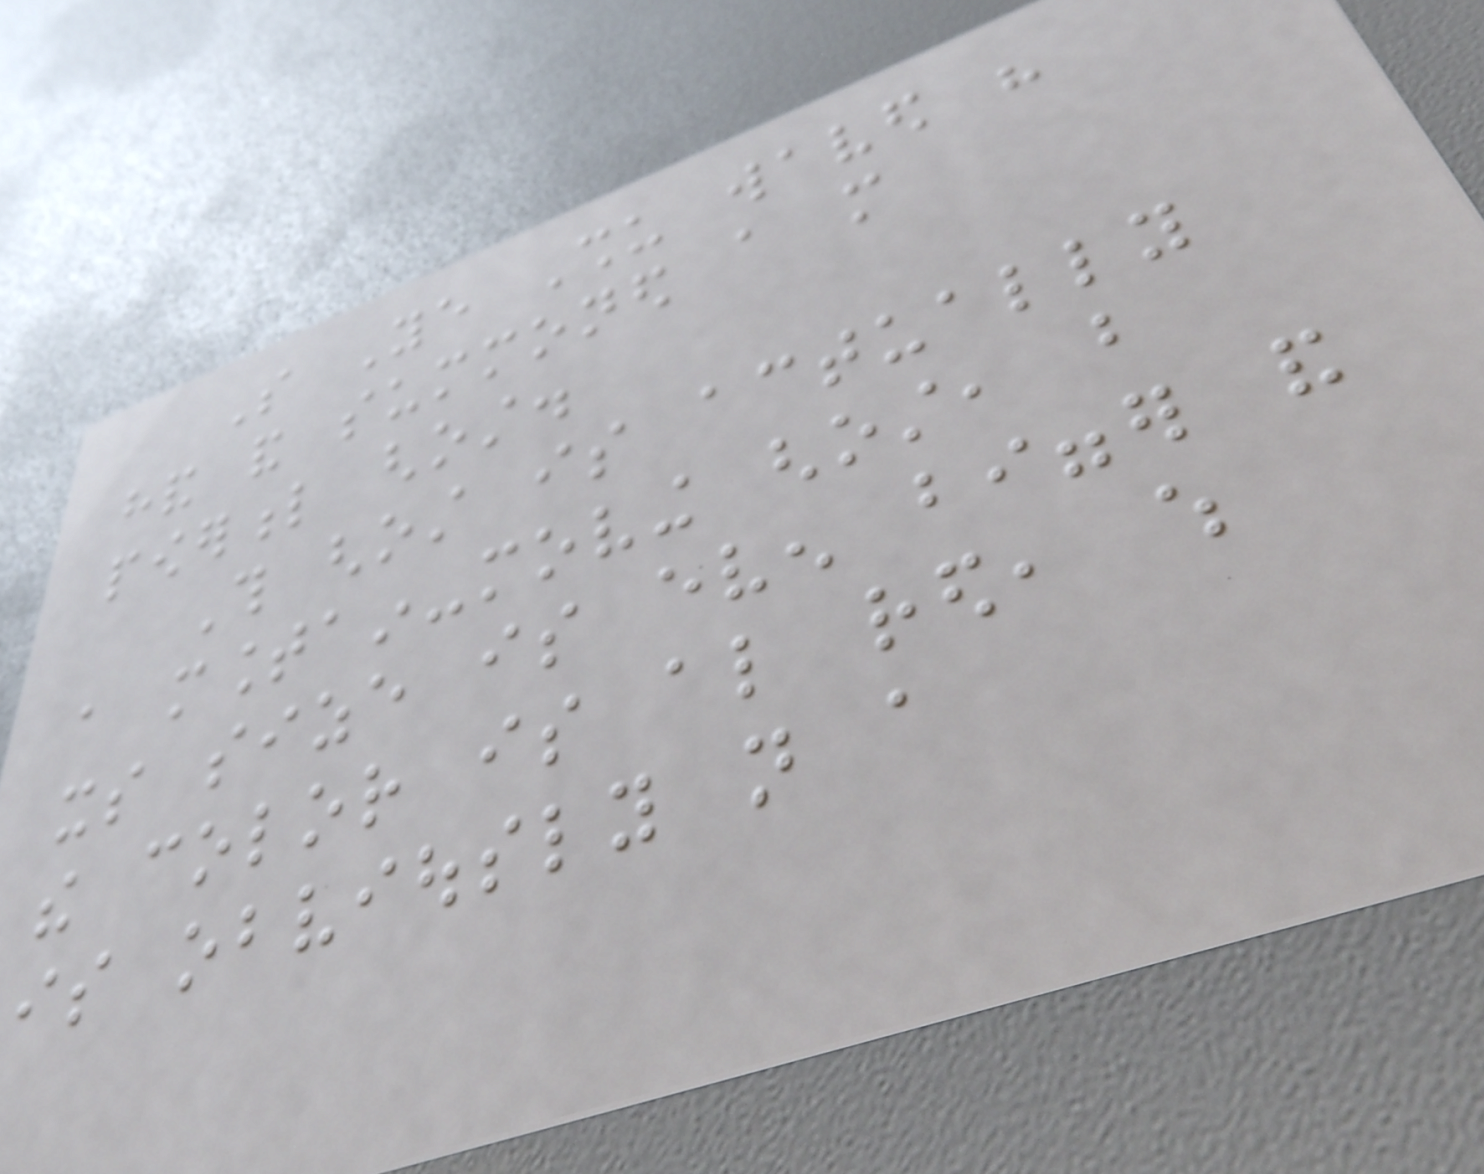So Ye Shu waved his
hand and summoned a more
powerful ghost.
This ghost is actually
a mountain-moving ghost, but
its size is even bigger and
the color is also red, which
is obviously not a
